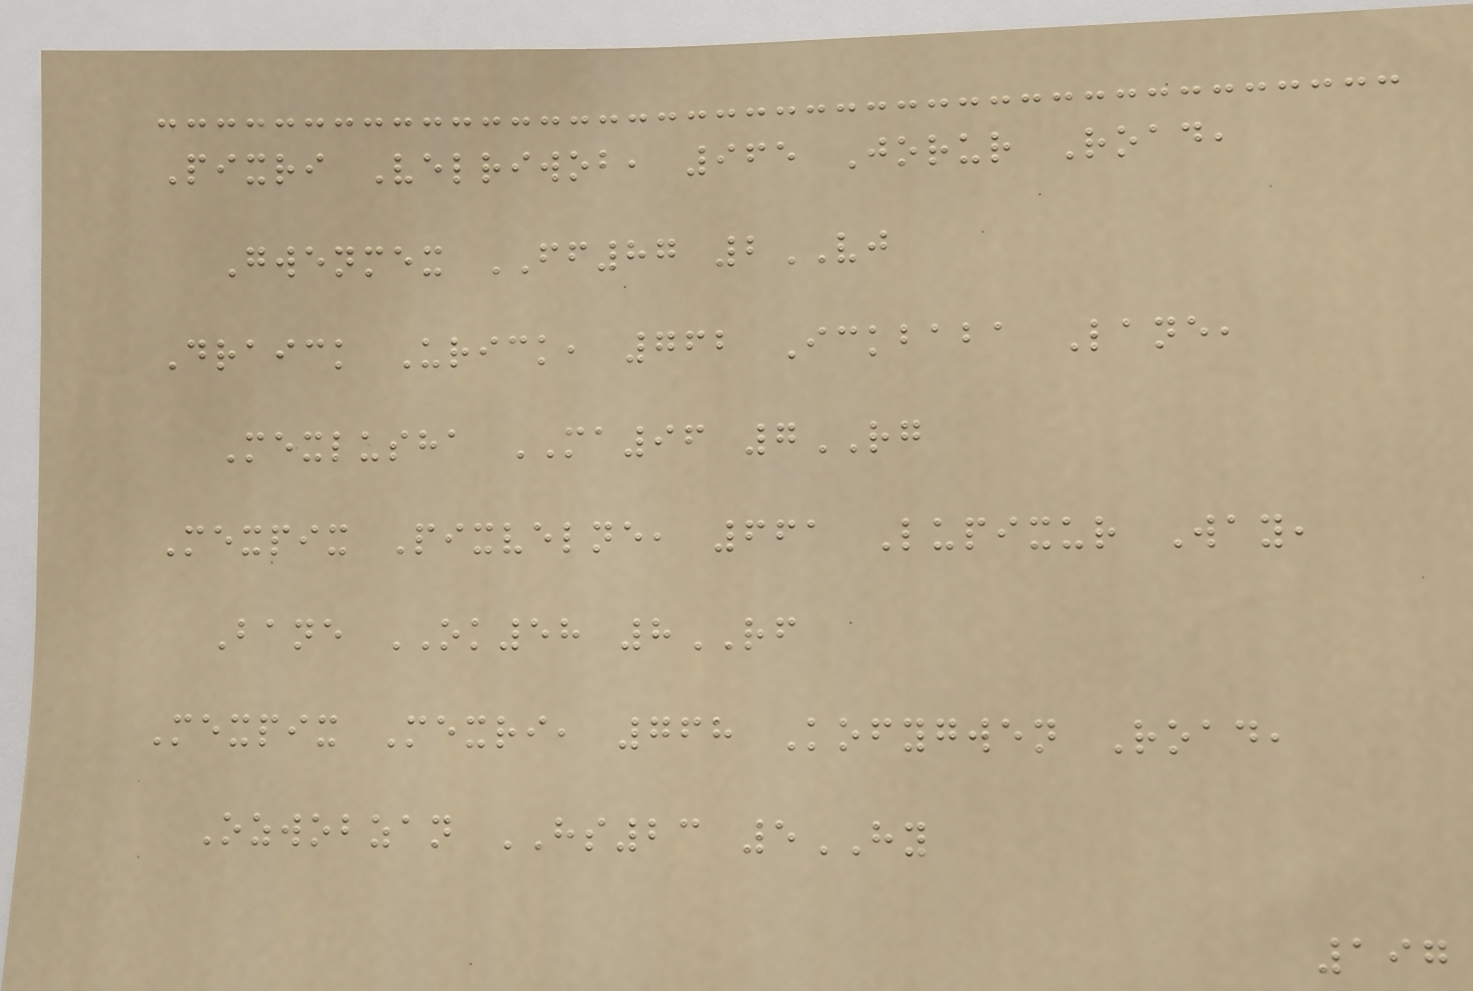Pixri Velriwob, 965 Jorur Road,
Gwenmex FF87 2VJ
Draick Urick, 762 Ickbaba Lane,
Mexlusha MA96 7RG
Mexpix Pixvelne, 661 Lupixur Way,
Bane OK58 8RF
Mexpix Mexri, 768 Kofygwen Road,
Ozwobzan HS23 5HY
197
